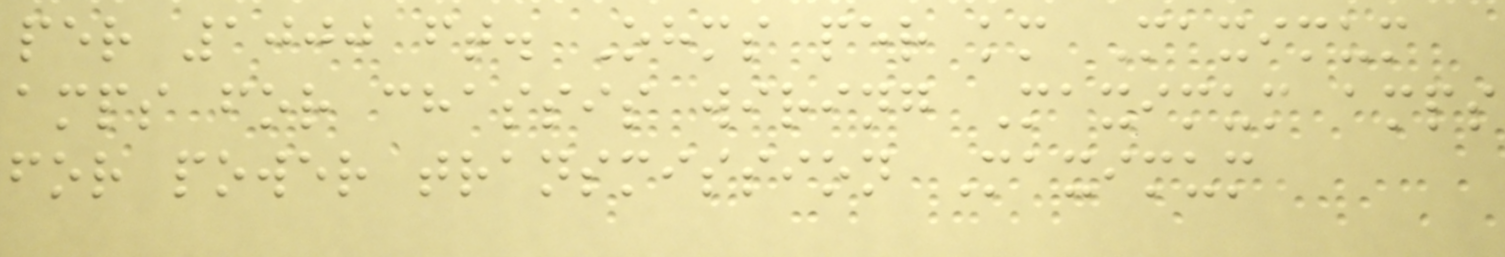per 1000 ft. Ohms per km Maximum
amps for chassis wiring Maximum amps
for power transmission Maximum
